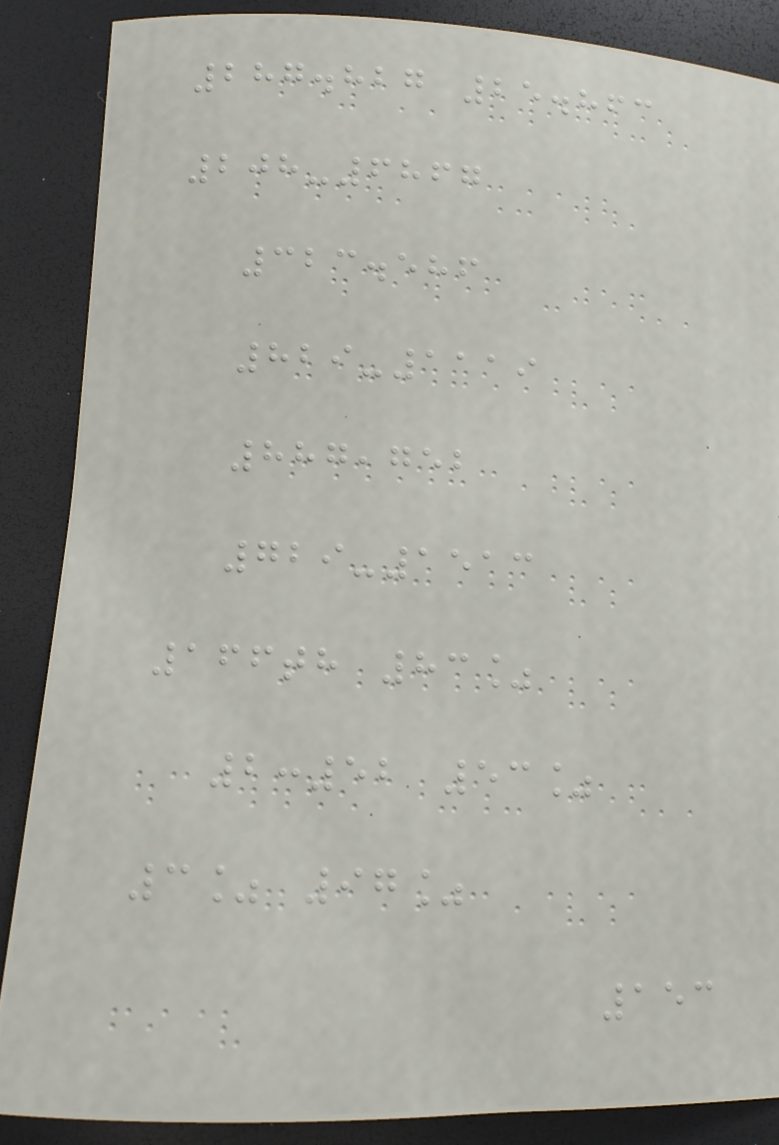287.827 25.863
208-6867
323.586
829-1119
887,752
729-1513
166th 83%
2:52 53%
3% 97%
153
